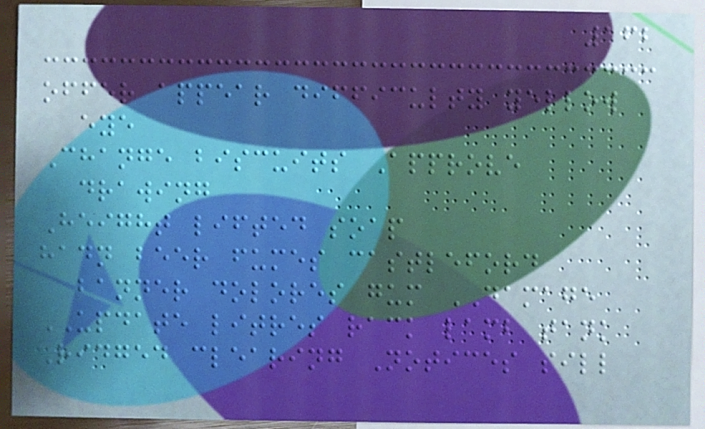162
offer appear difficulty yellow
eye
Change biscuits Approve
drawing
Height lifted soap
hadn beer fumes castleford
banner dolores gum DAMAGE
UPDATE litres rack lamb tank
Ridged clearing Notices sill
